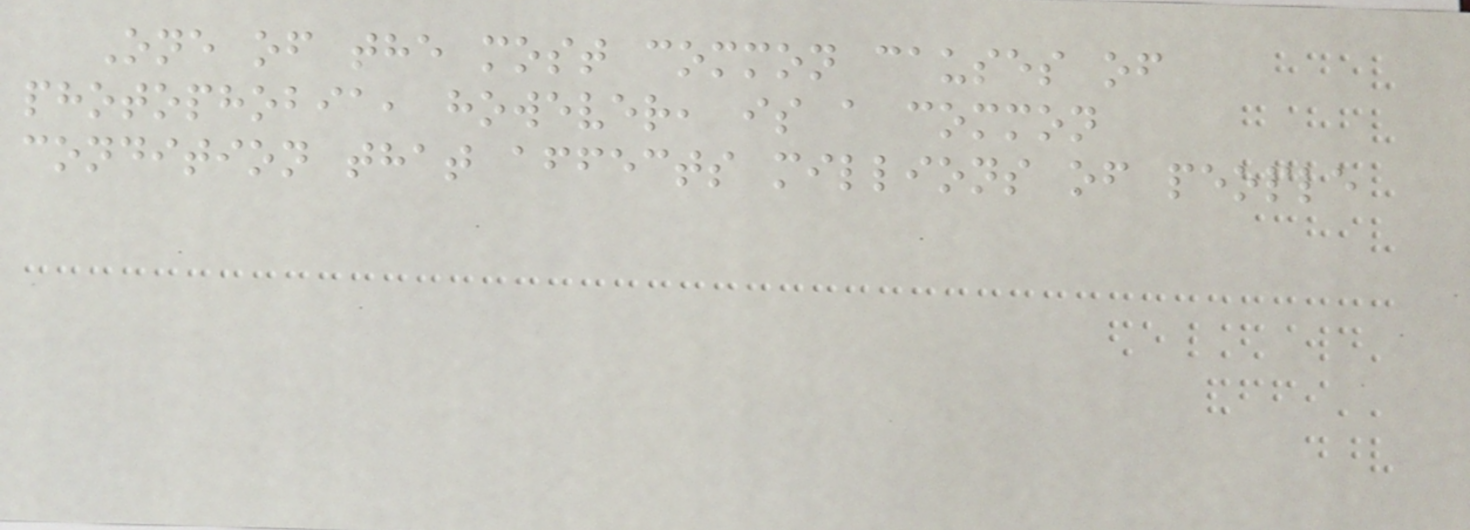One of the most common causes of
photophobia, however, is a common
condition that affects millions of people
